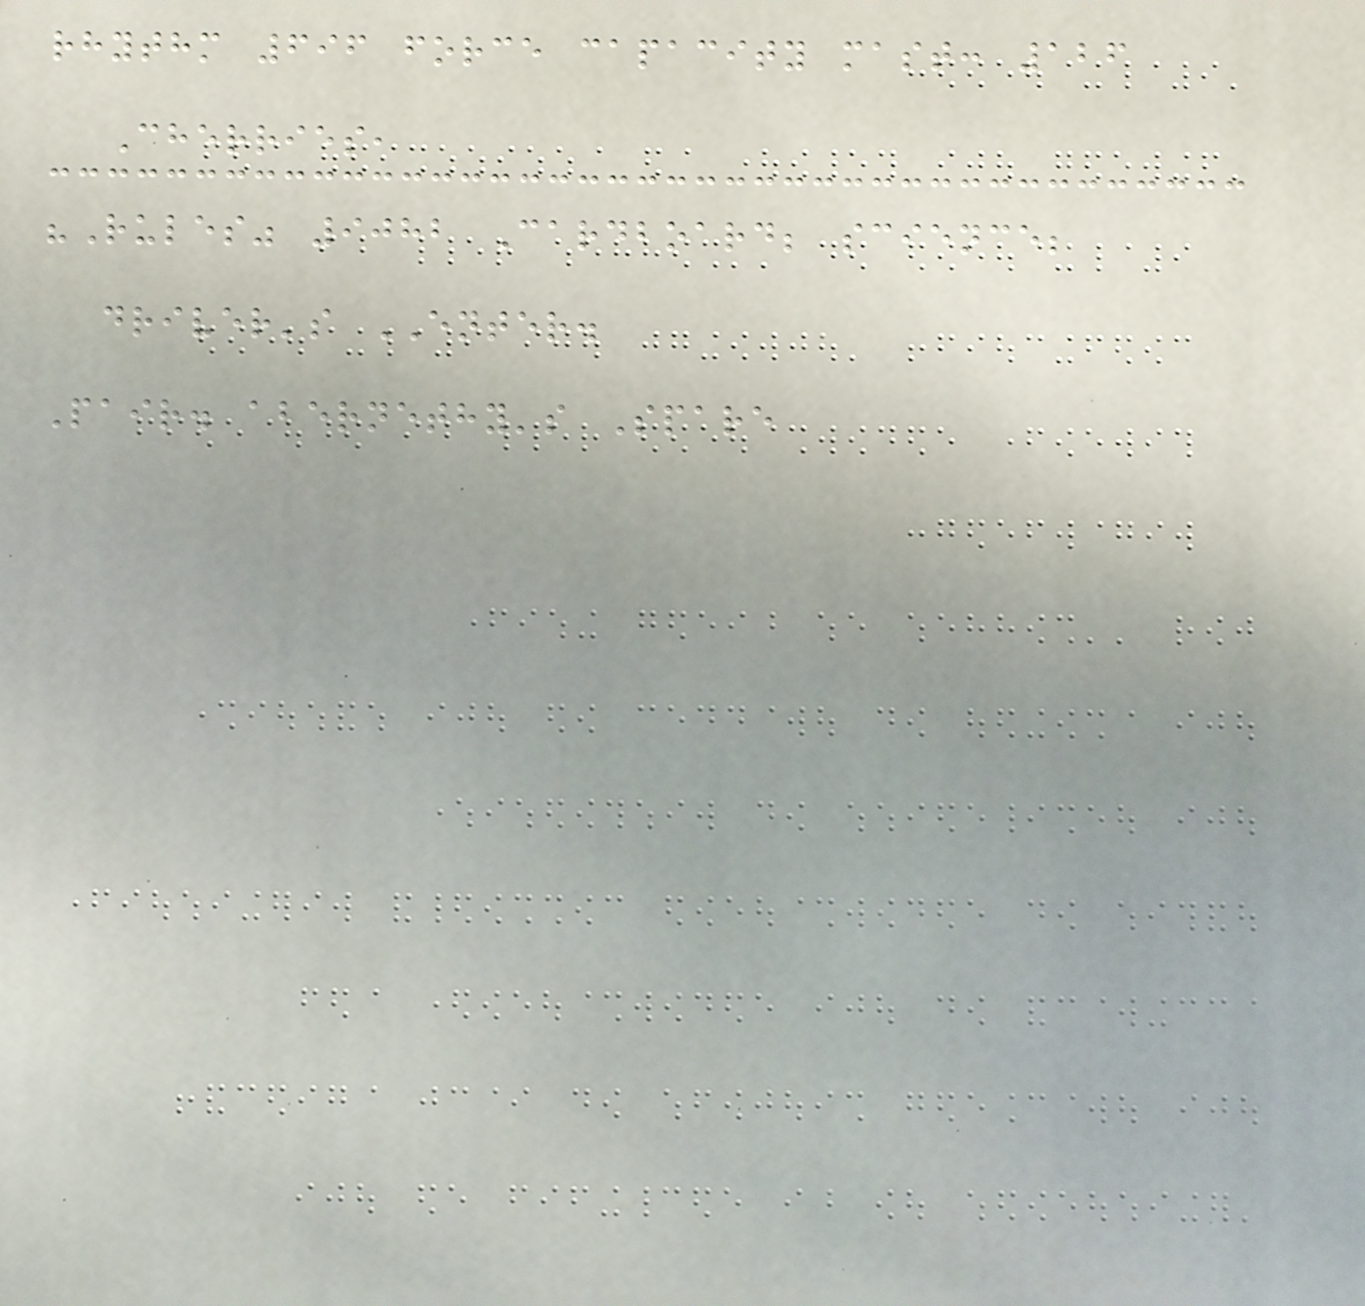rhythm 696 force capacity mast: 126
Cherries,
"Rules" 9082 Cardboard; science;
driver's ENTER.
Pair. abernethy's Spare
